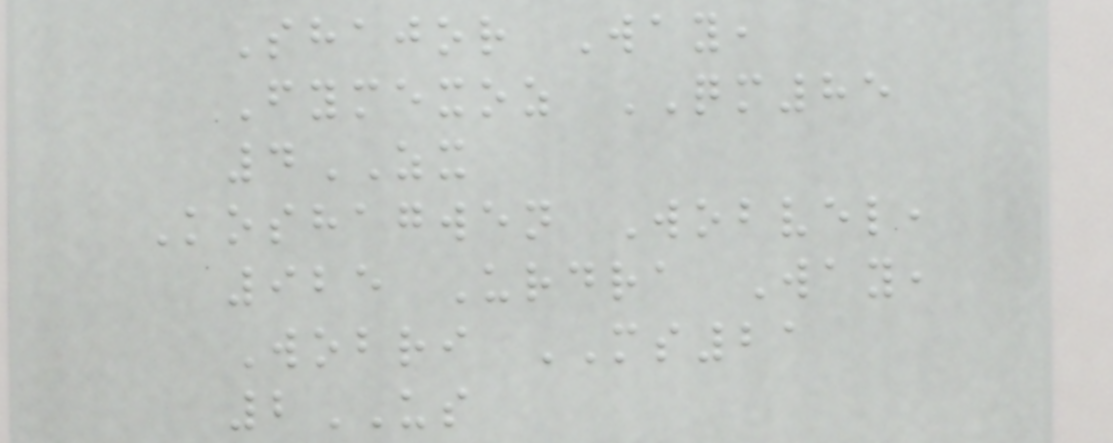Shajor Way,
Fymexoz QM85
4ZX
Koshagwen Wobvel,
925 Urdra Way,
Wobri MS21
2US
